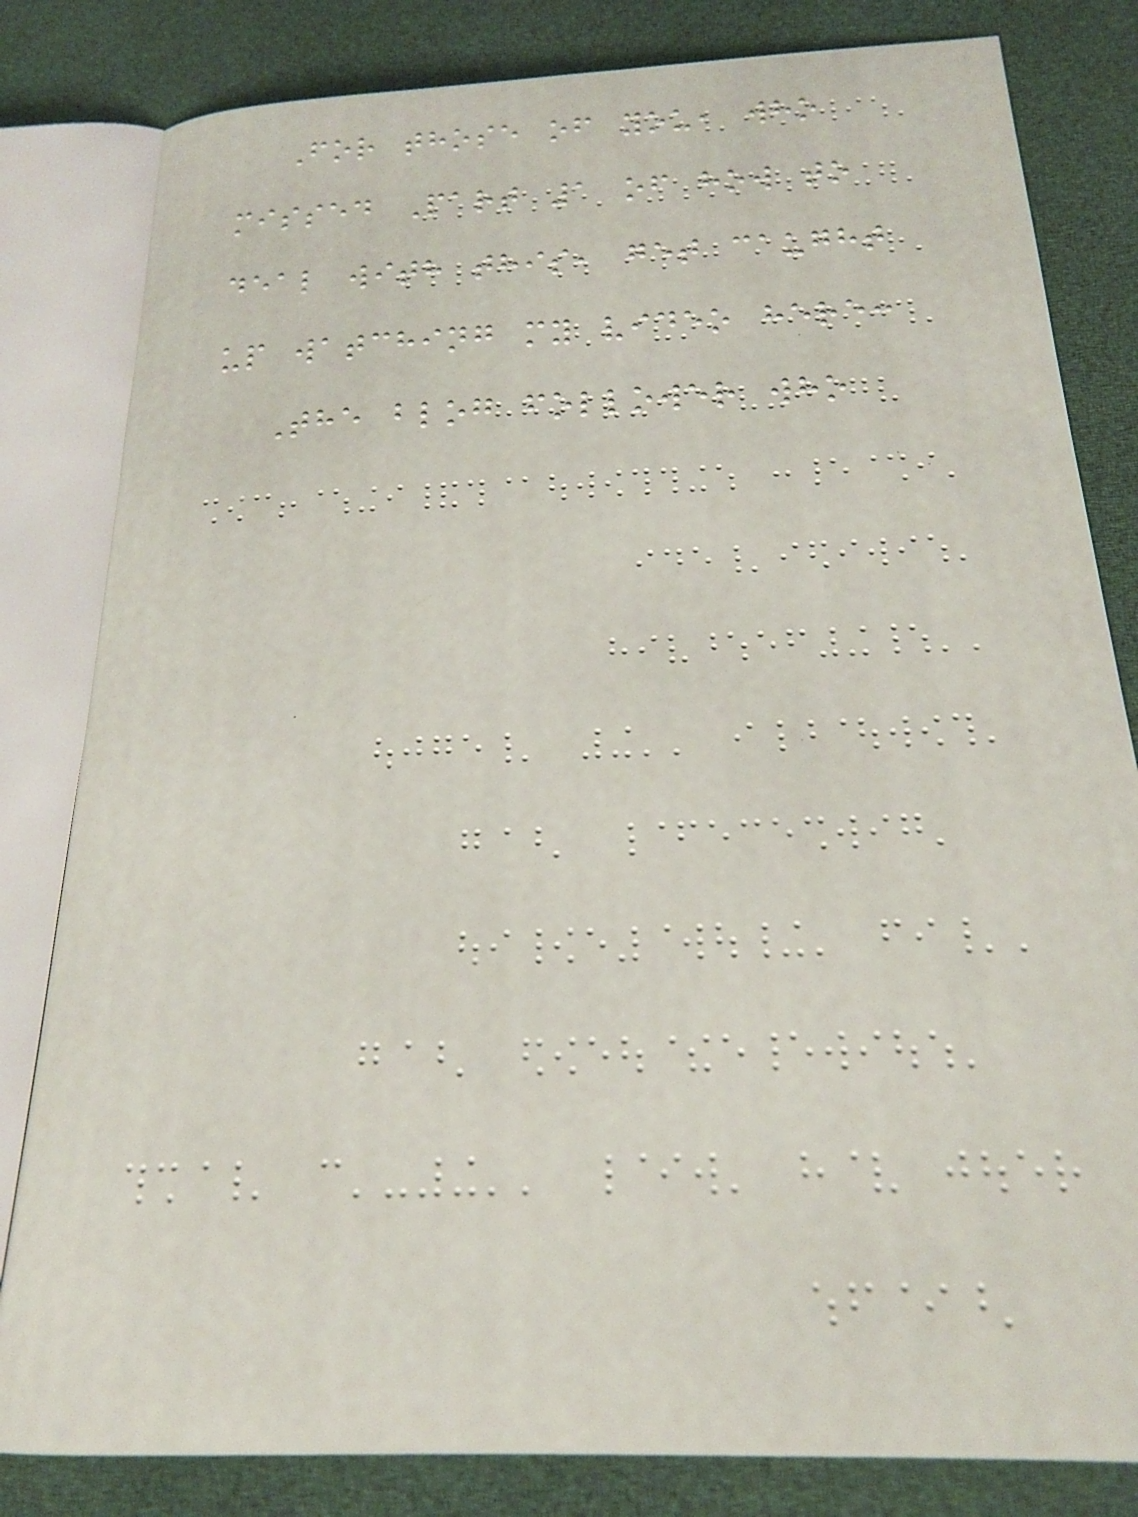For those of you, who
missed Part 1 of how to
deal with this, get caught
up watching my video here:
The blog follower who
